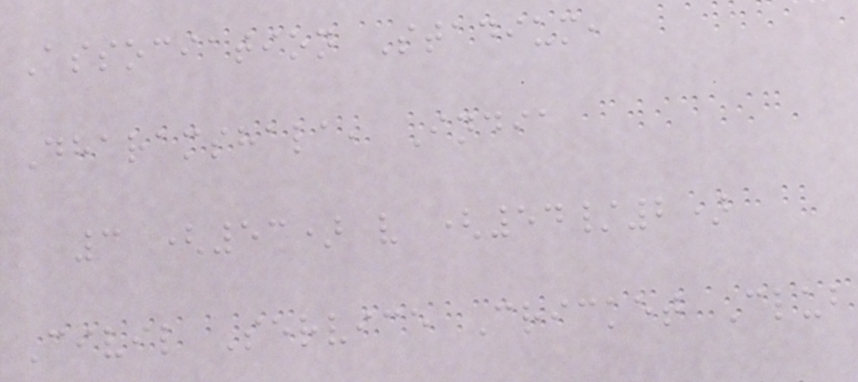Association Stadium,
Dharamshala, India
3 (53) v (54/2)
Civil Service Cricket Club
